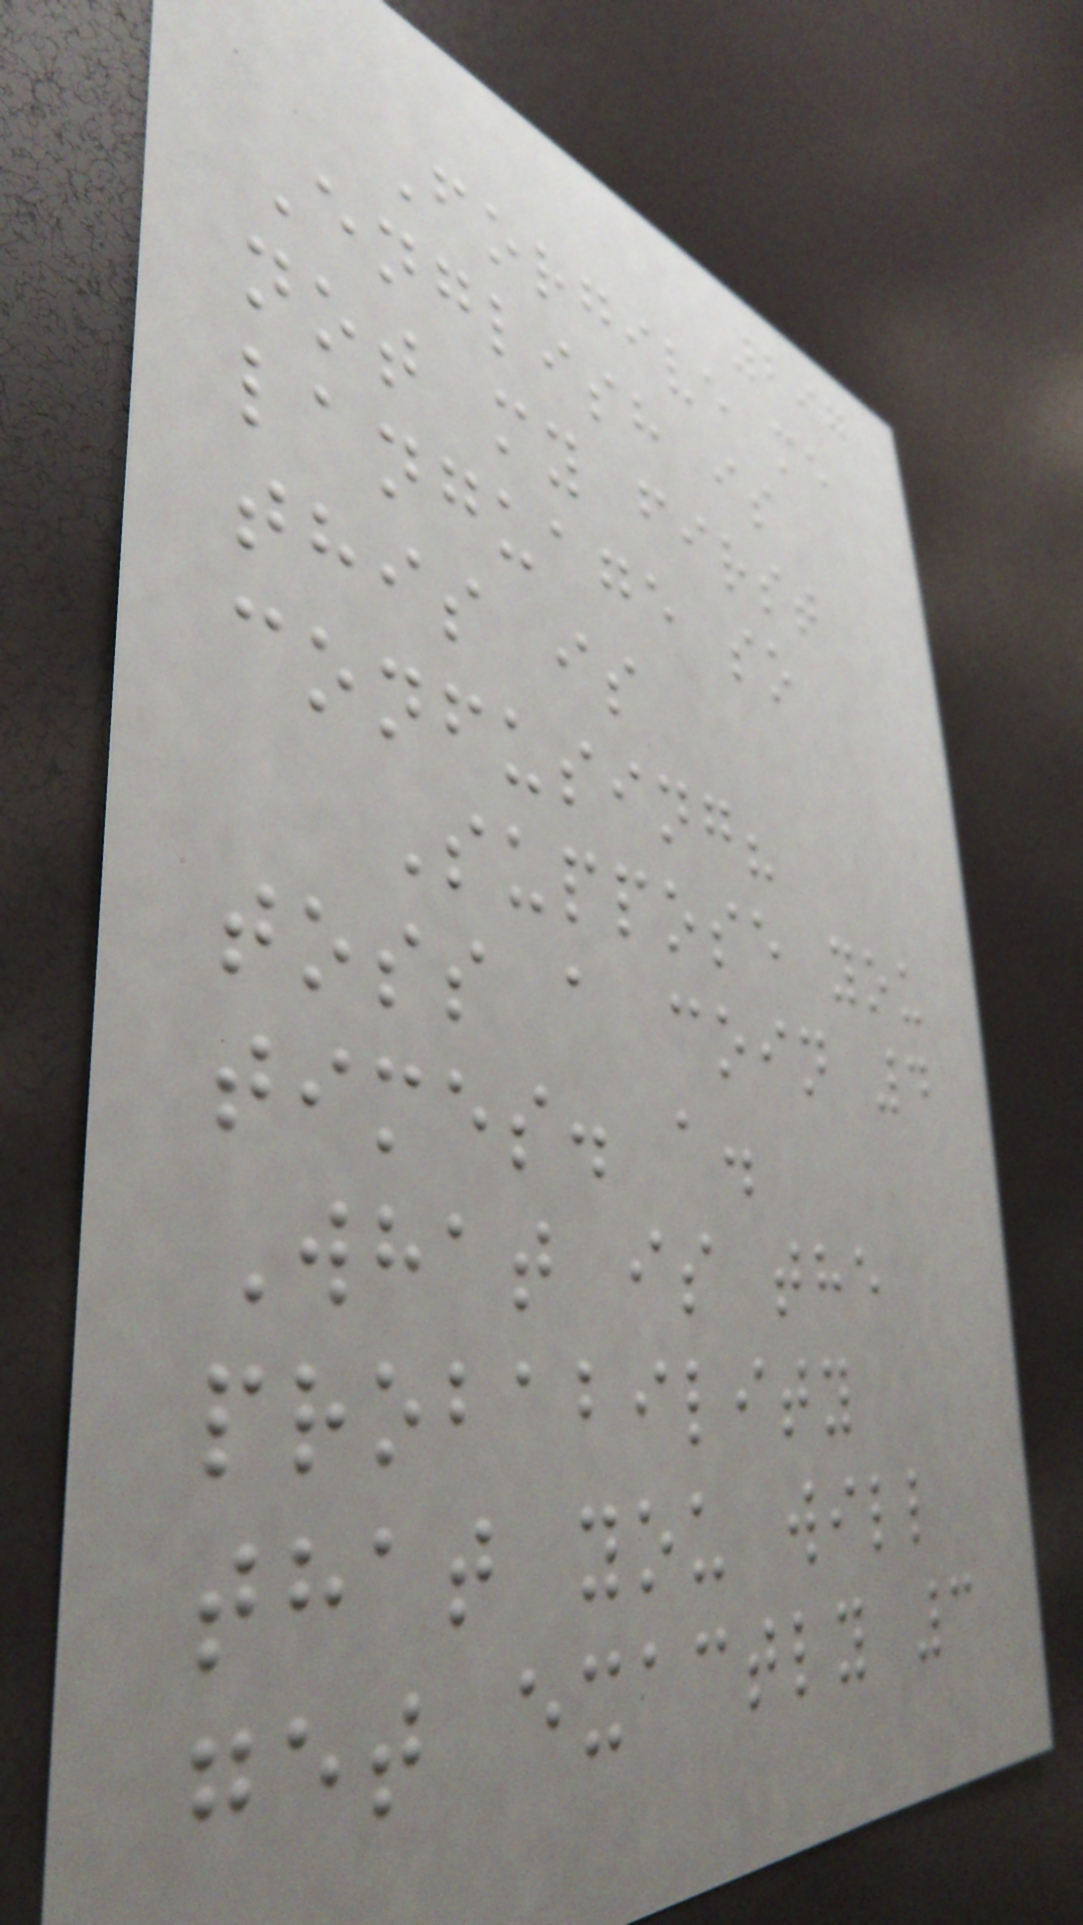297
Forgive me
English is
not my first
language so
this is
confusing?
Suppose you
toss a coin 4
times. a.
What is the
probability
that you will
get exactly 3
